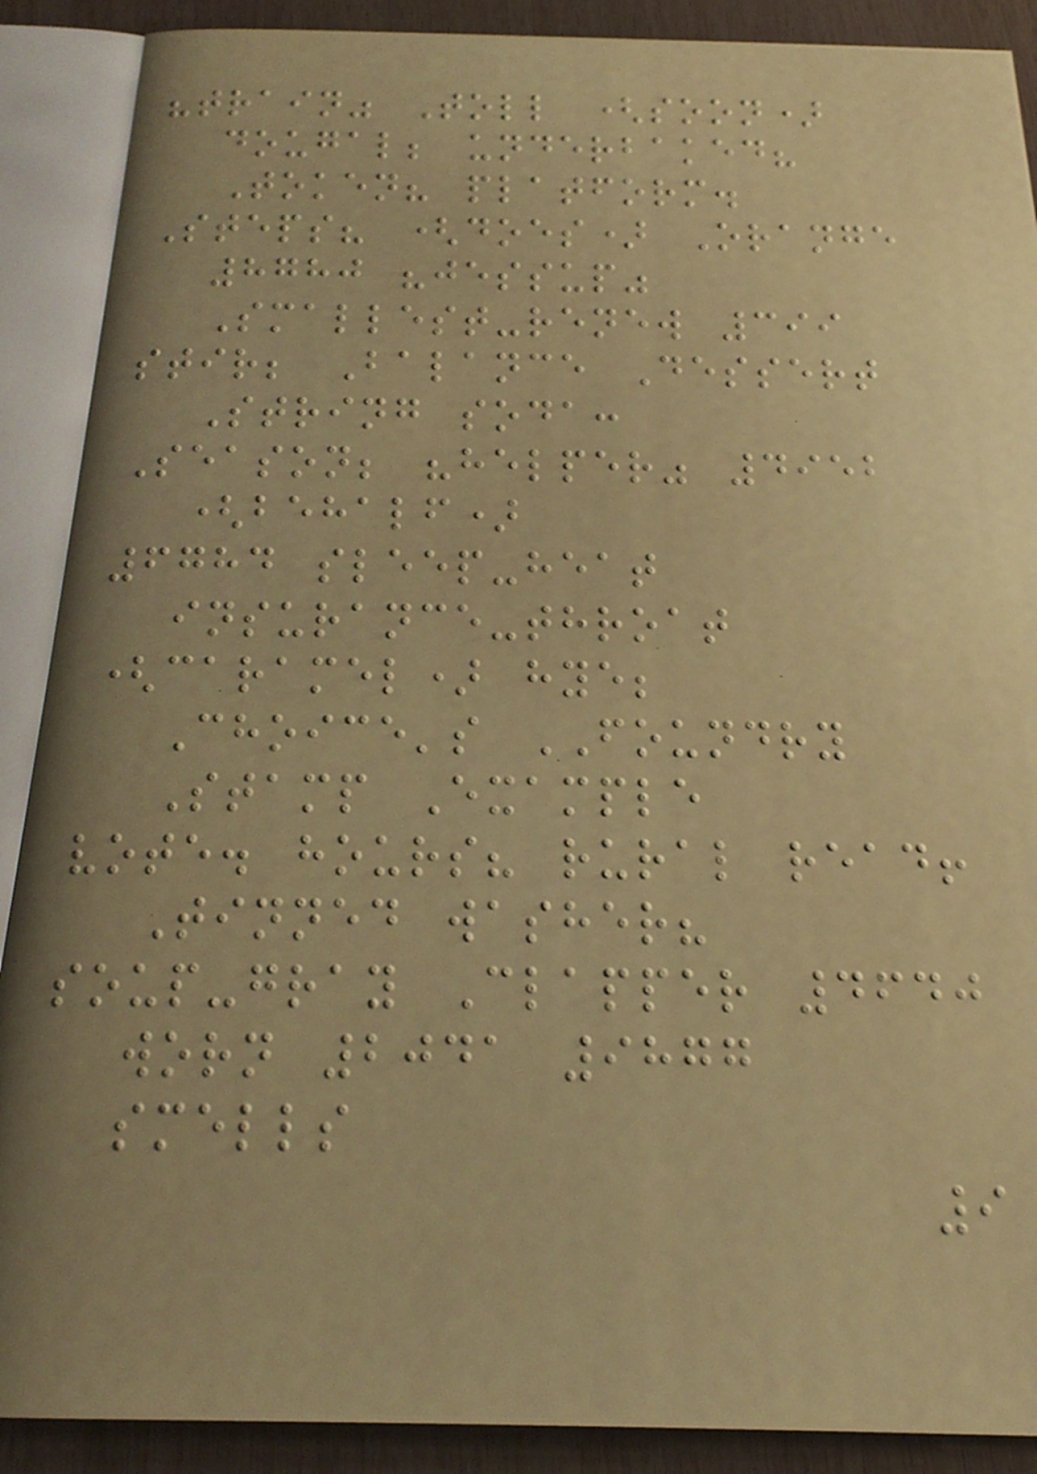"train" Toll (soon)
dougal; underbaked?
Token? platform.
Steps? (does) Orange
8780 "jessup"
Smallest-renew 399
stir; Balance Dessert
String soda:
Season; "helper" 4952
(behalf)
6784 sleep-heat
insurance-throat
(caramel) hye;
Choice's FOUNDRY
Stamp Example
vote. hours? rural read!
Tinned washer?
soup-gray Clapper 4640
worn 2041 9877
smells
9
